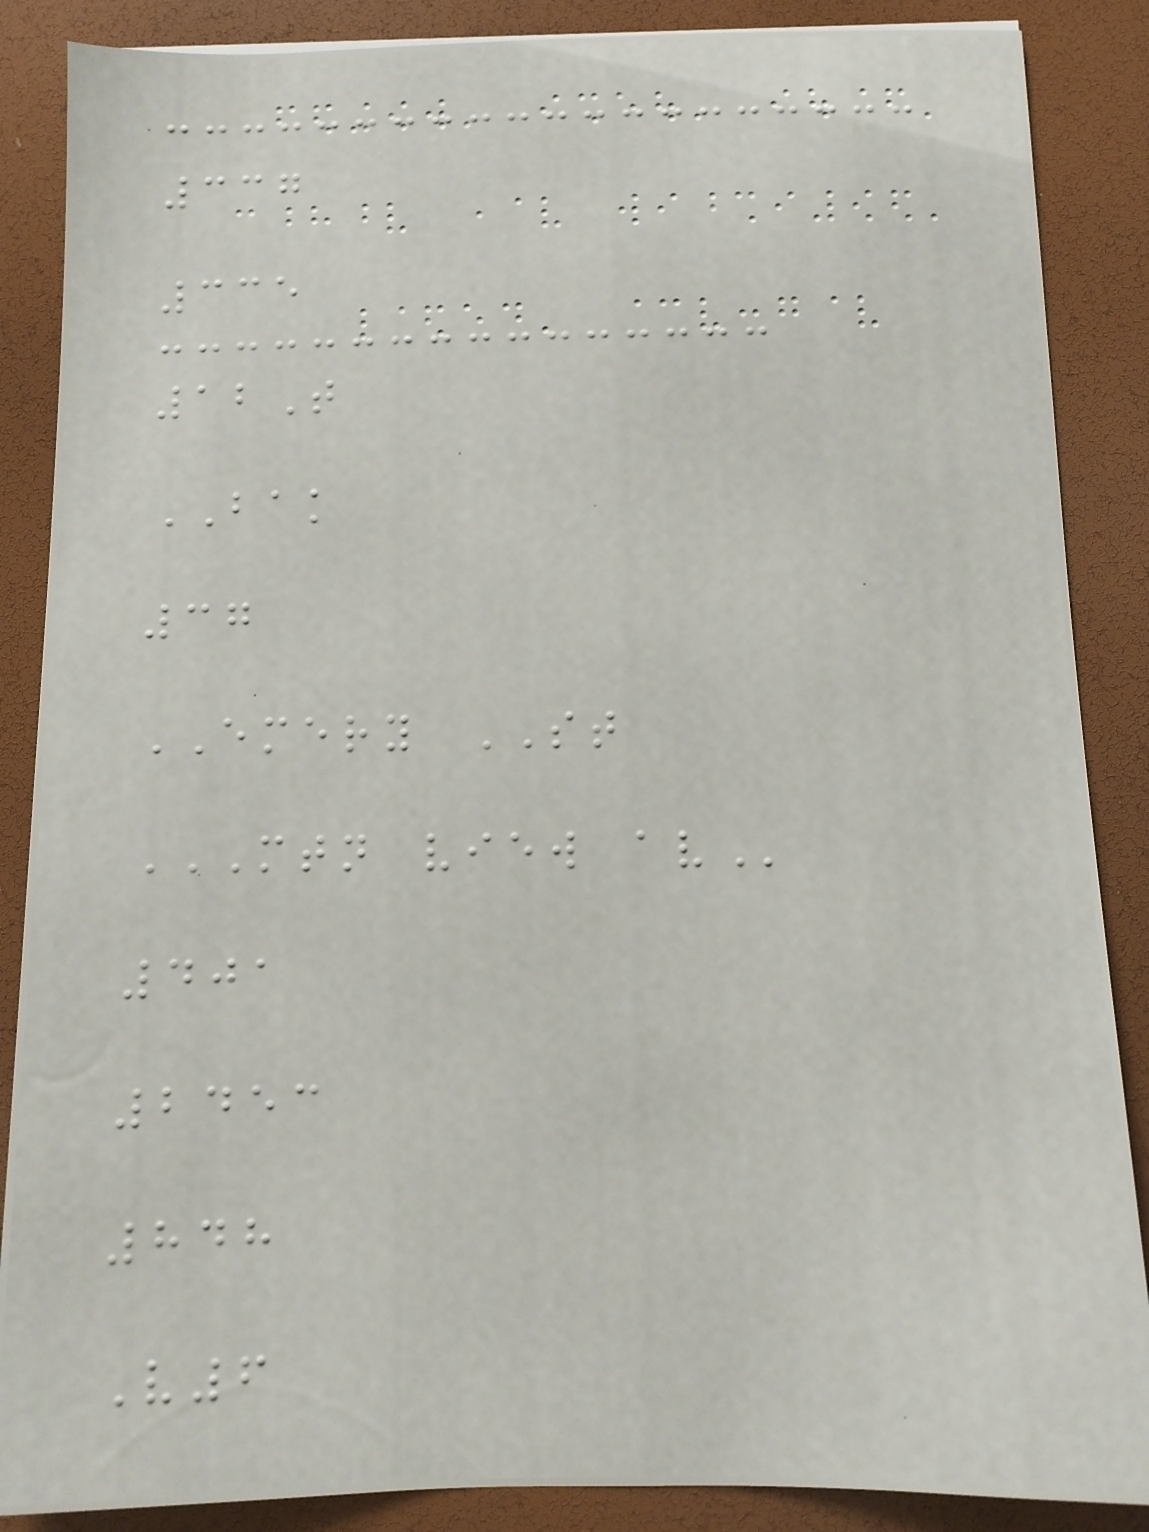337
335
12T
BAK
37
EMERY ST
MTN VIEW AV
401
2453
848
V6
